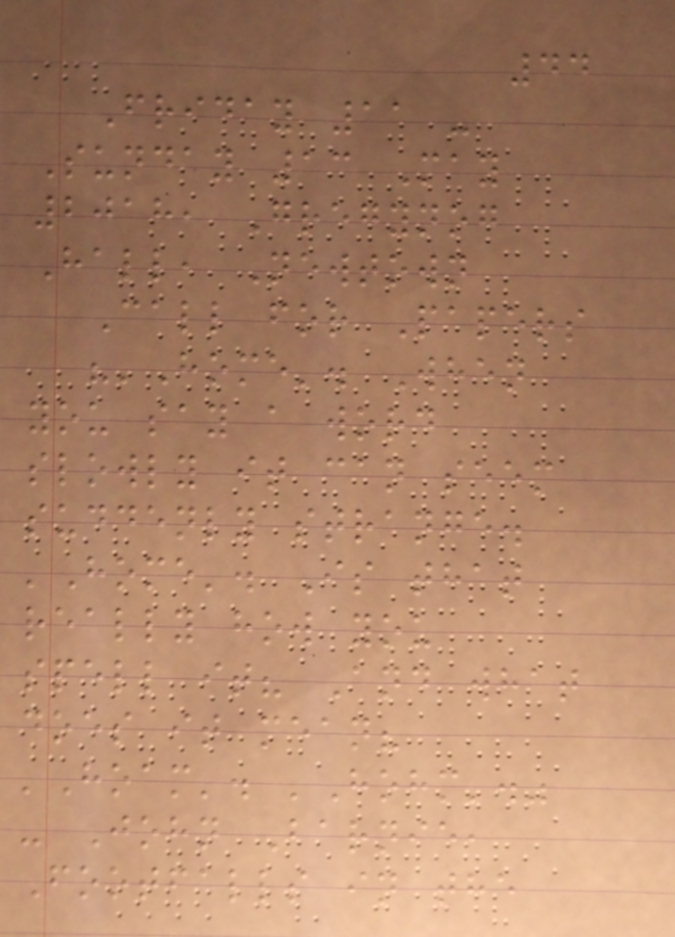44
Friday 11 -
Sunday 13 May
2018, Gregynog
Hall, Newtown
Call for Papers
"'Home'. When
you say a word
slowly it can seem
suddenly strange.
'Home'. Is that
really how you
spell it? And what
does it mean?
'Hoam'. 'Hohm'."
- John Barnie,
Footfalls in the
